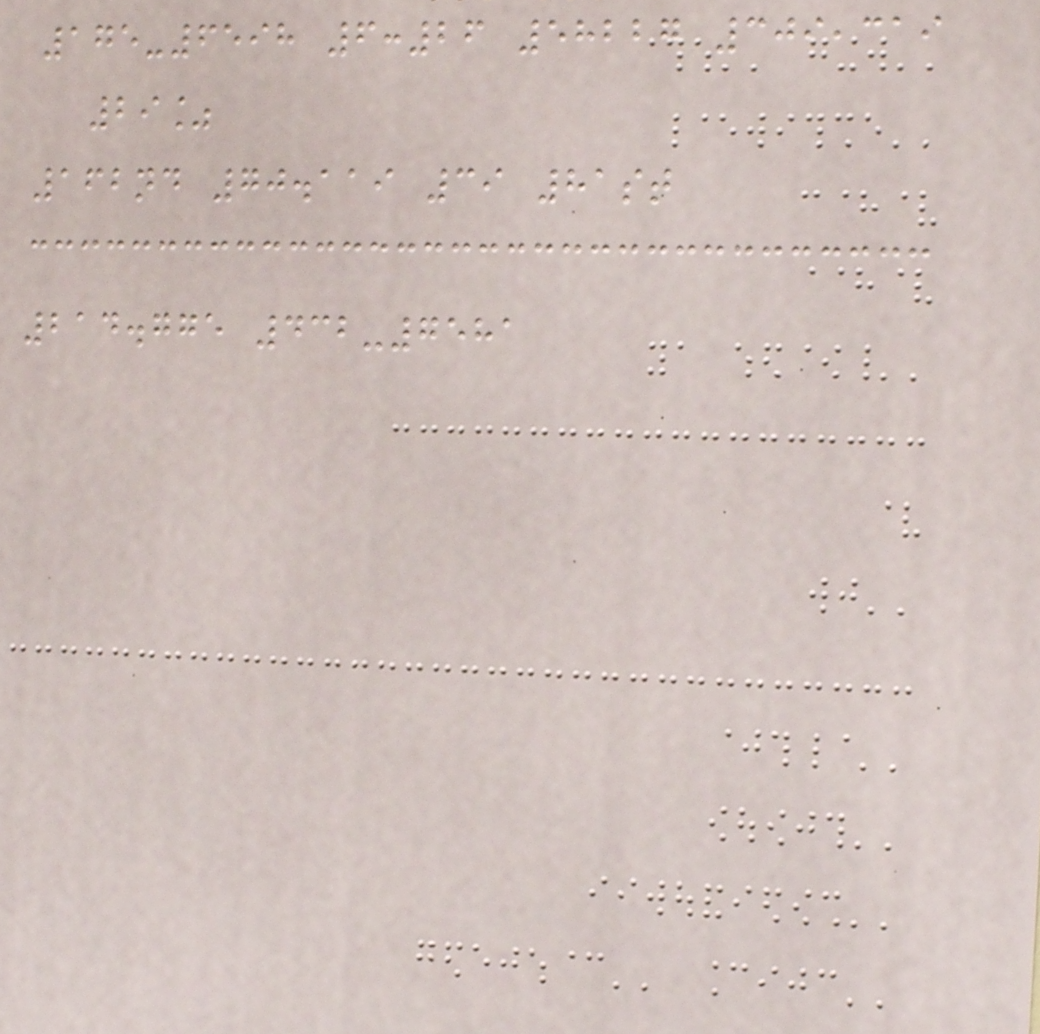175-6598 6:26 58227 309,319
29%
162nd 70.119 39 81st
214.775 432-7581
